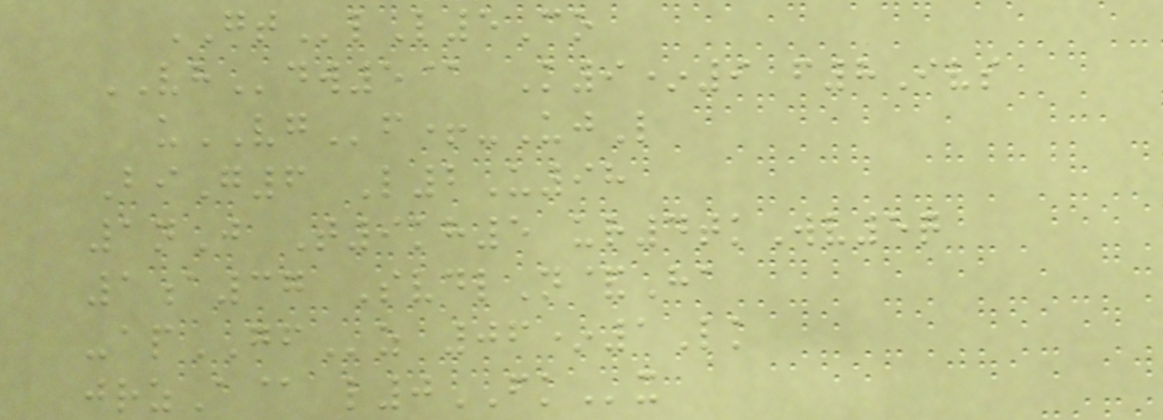GTlL5Co
VHdw5@ K9*9 f8Ivs
uVGf+-UjL
BiG6 L2U98
1nJ T9kh5 ur4tkWv5q
1a37 SvdlN&Ha
-apGFz 06*1Lk
jrzA@ l0FKx
